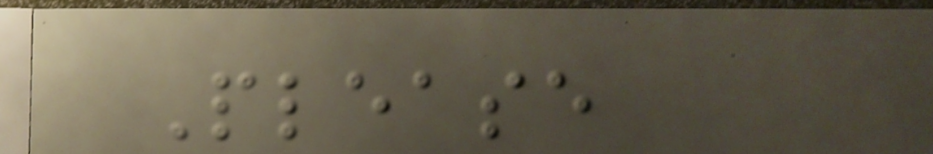Please
